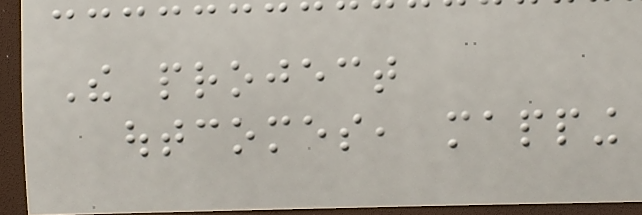The project
outcomes, mapping
